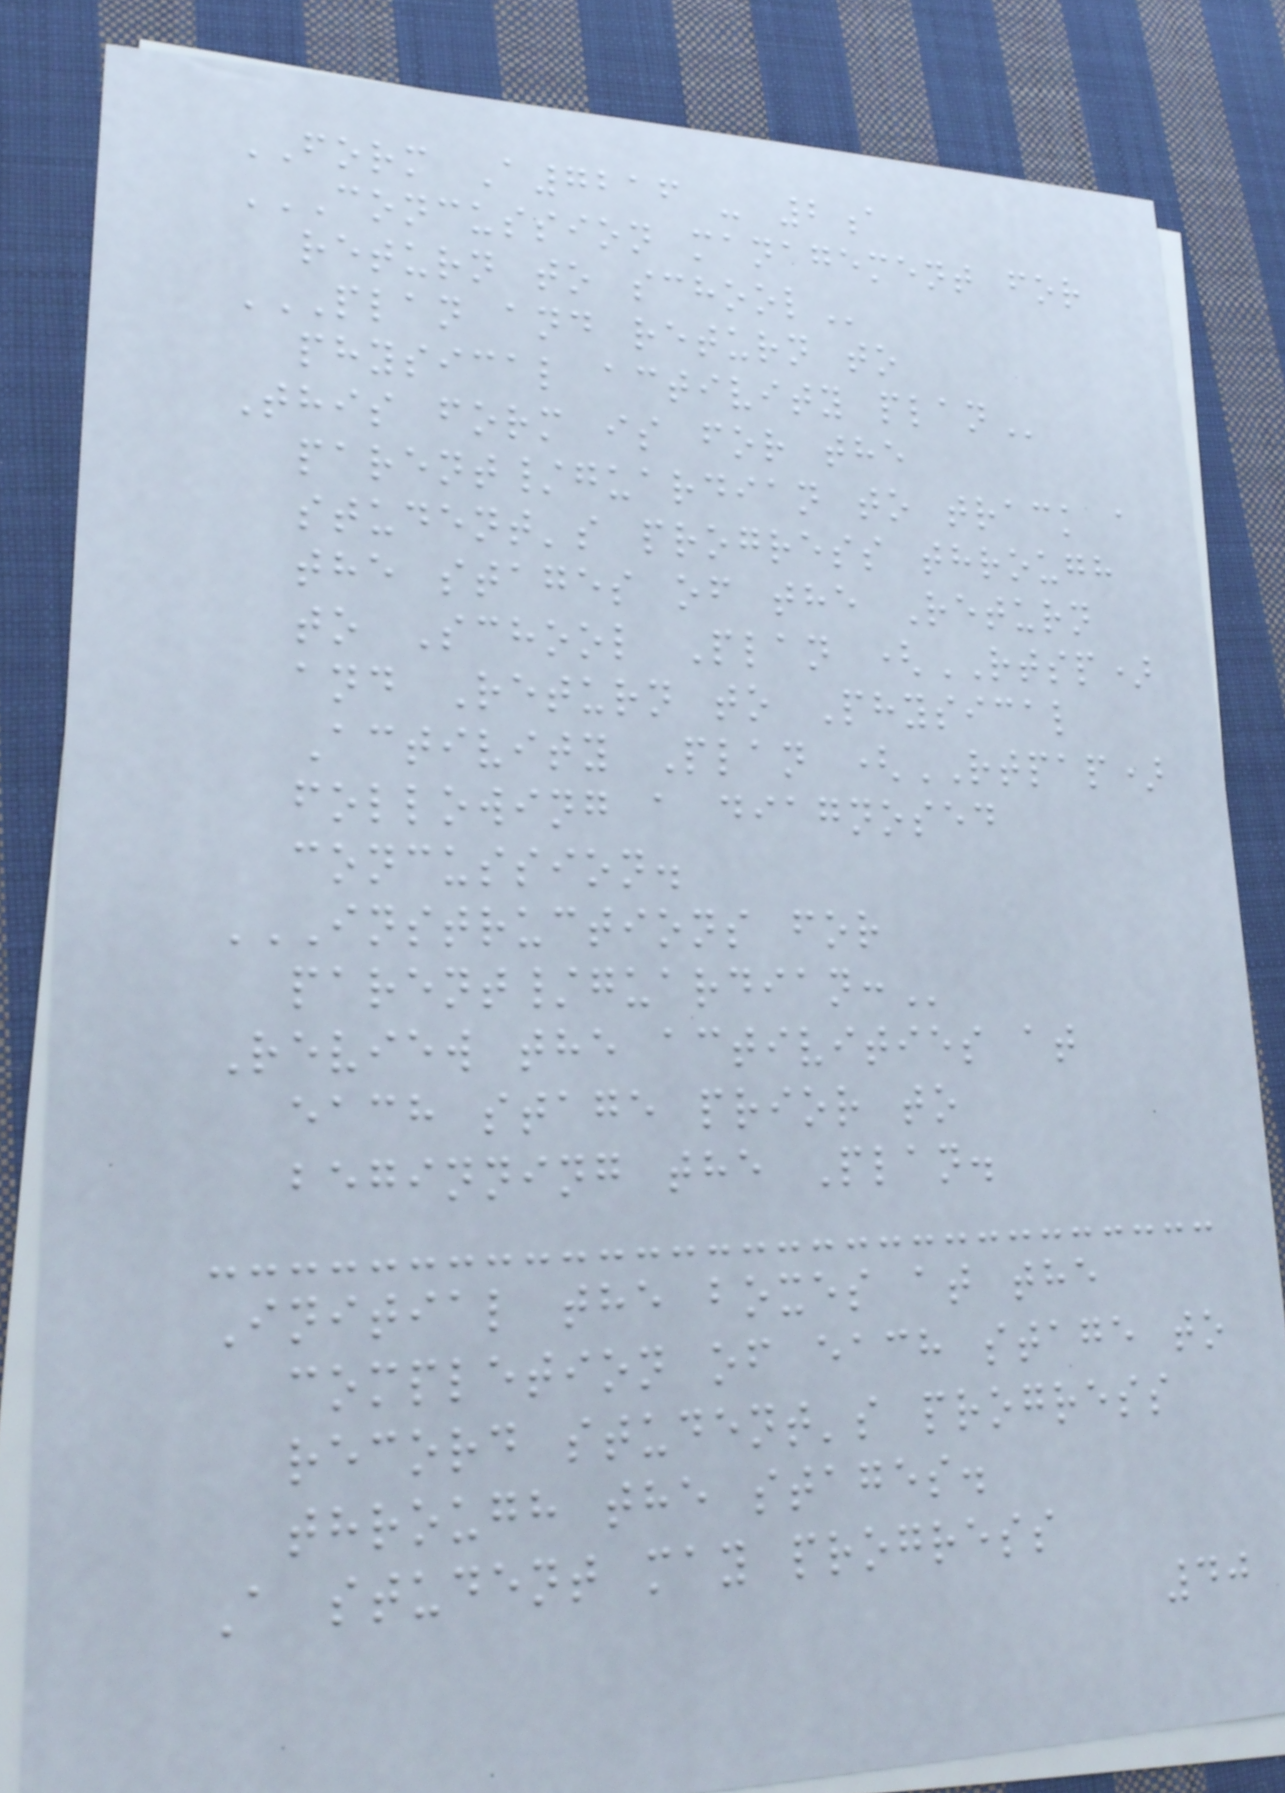FORM A7216 - 2a
CONCUSSION MANAGEMENT FOR
RETURN TO SCHOOL
PLAN AND RETURN TO
PHYSICAL ACTIVITY PLAN
This form is for the
parent/guardian to track a
student's progress through
the stages of the Return
to School Plan (RTSP)
and Return to Physical
Activity Plan (RTPAP)
following a diagnosed
concussion.
INSTRUCTIONS FOR
PARENT/GUARDIAN:
Review the activities at
each stage prior to
beginning the Plan.
Initial the boxes at the
completion of each stage to
record student's progress
through the stages.
A student may progress
40
